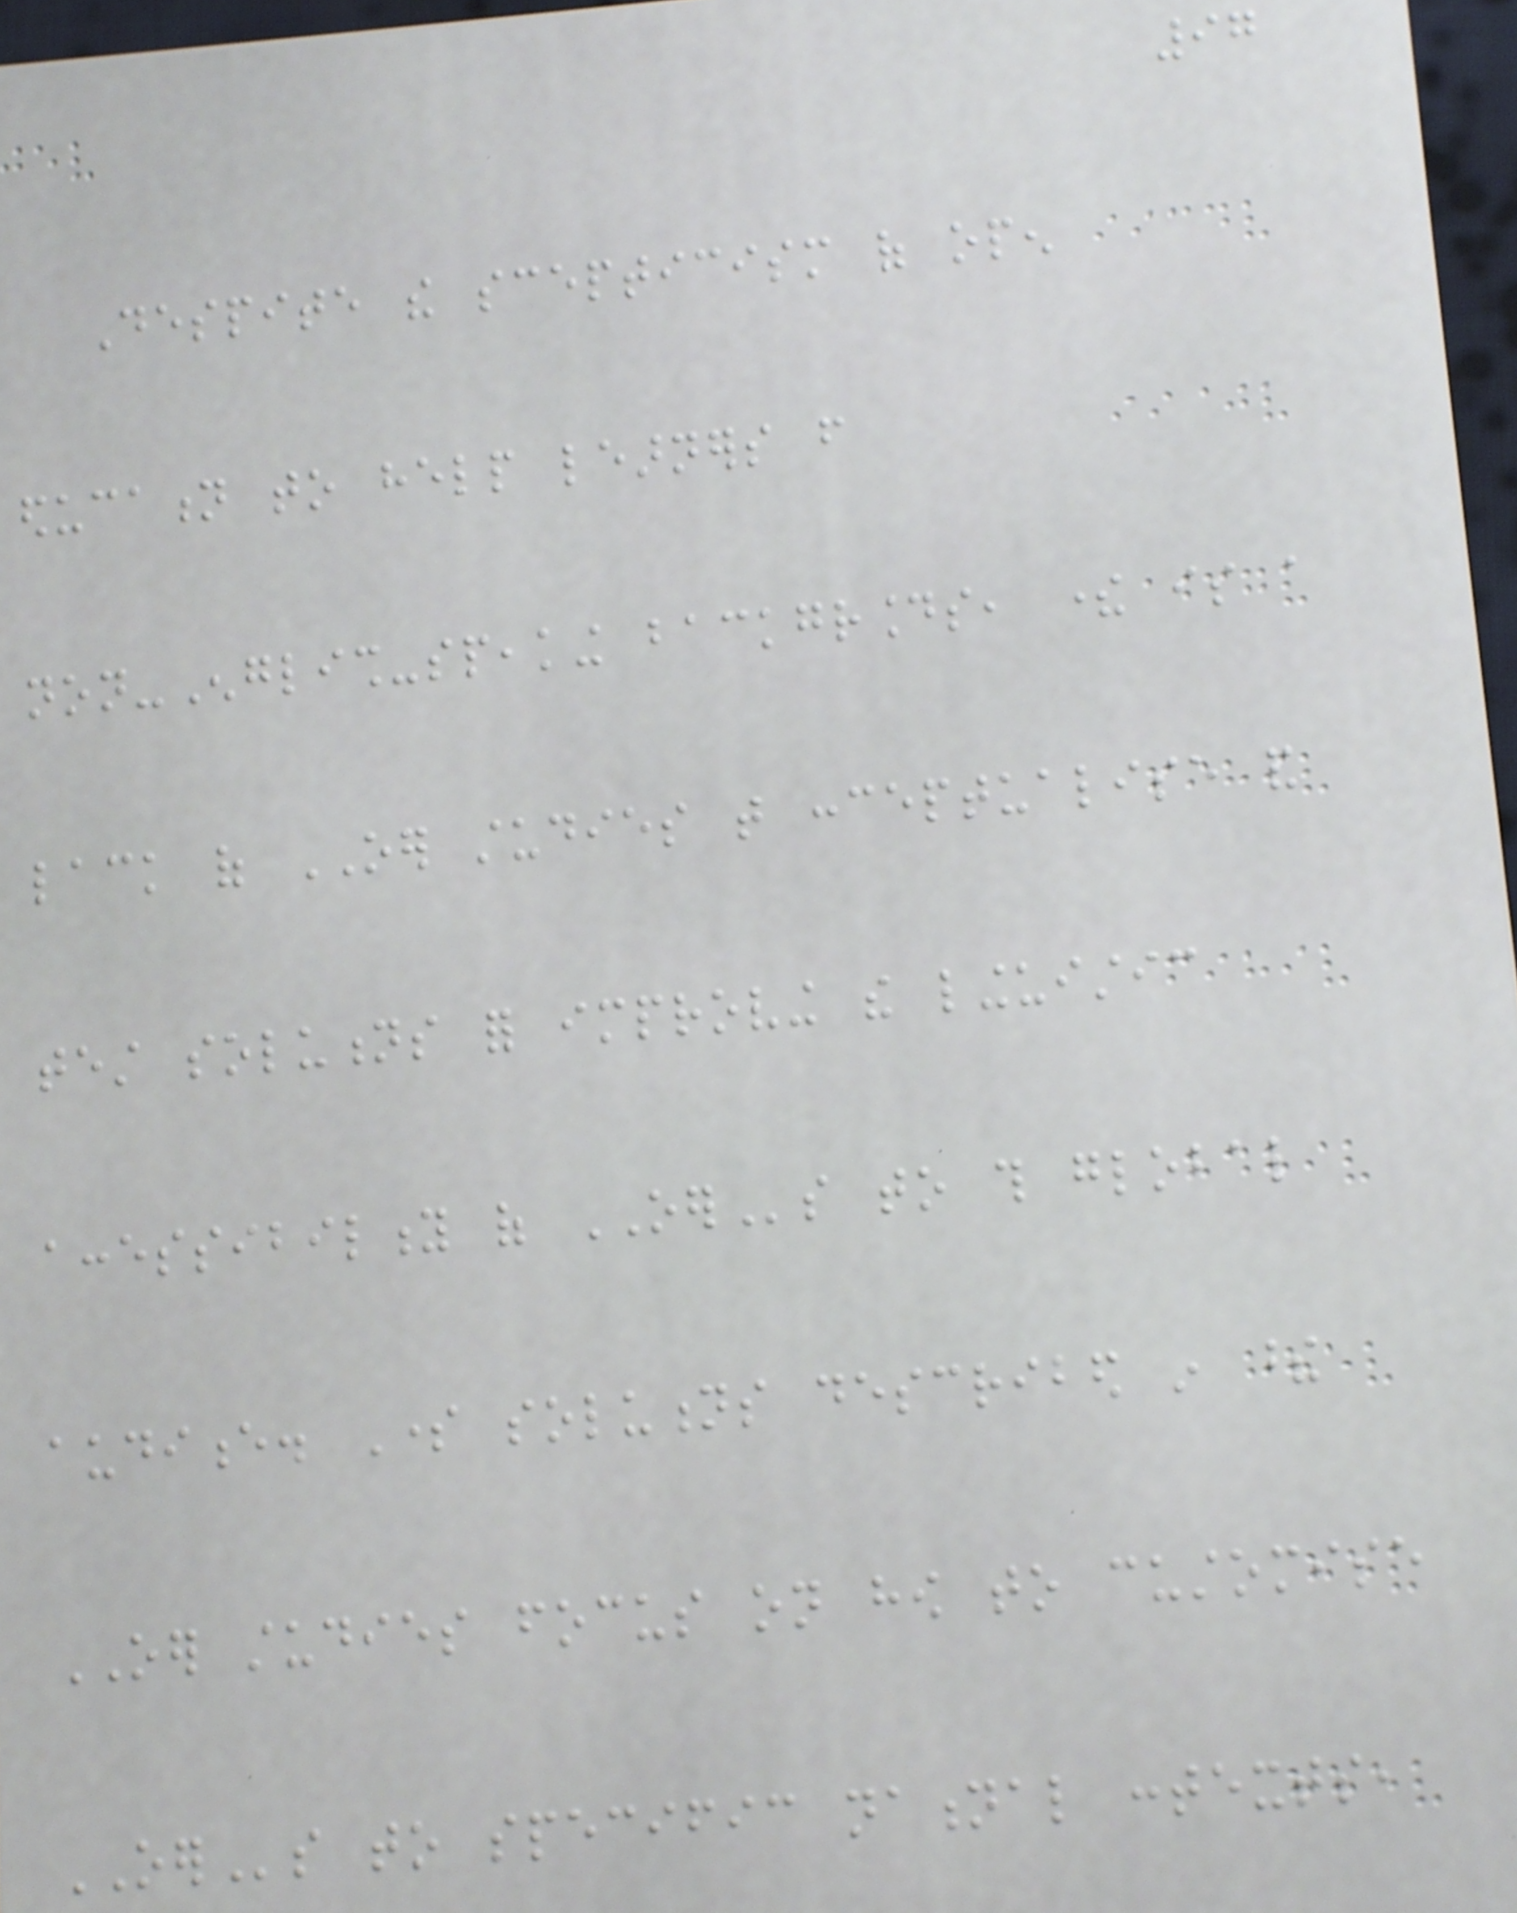97
Despite the scepticism of open
education to help learners from
non-English-speaking backgrounds, there is a
lack of OER studies that conceptualise and
test solutions for improving the linguistic
accessibility of OERs to this global
audience. Some solutions described in these
OER studies focus on how to customise
OERs to specific national contexts,
